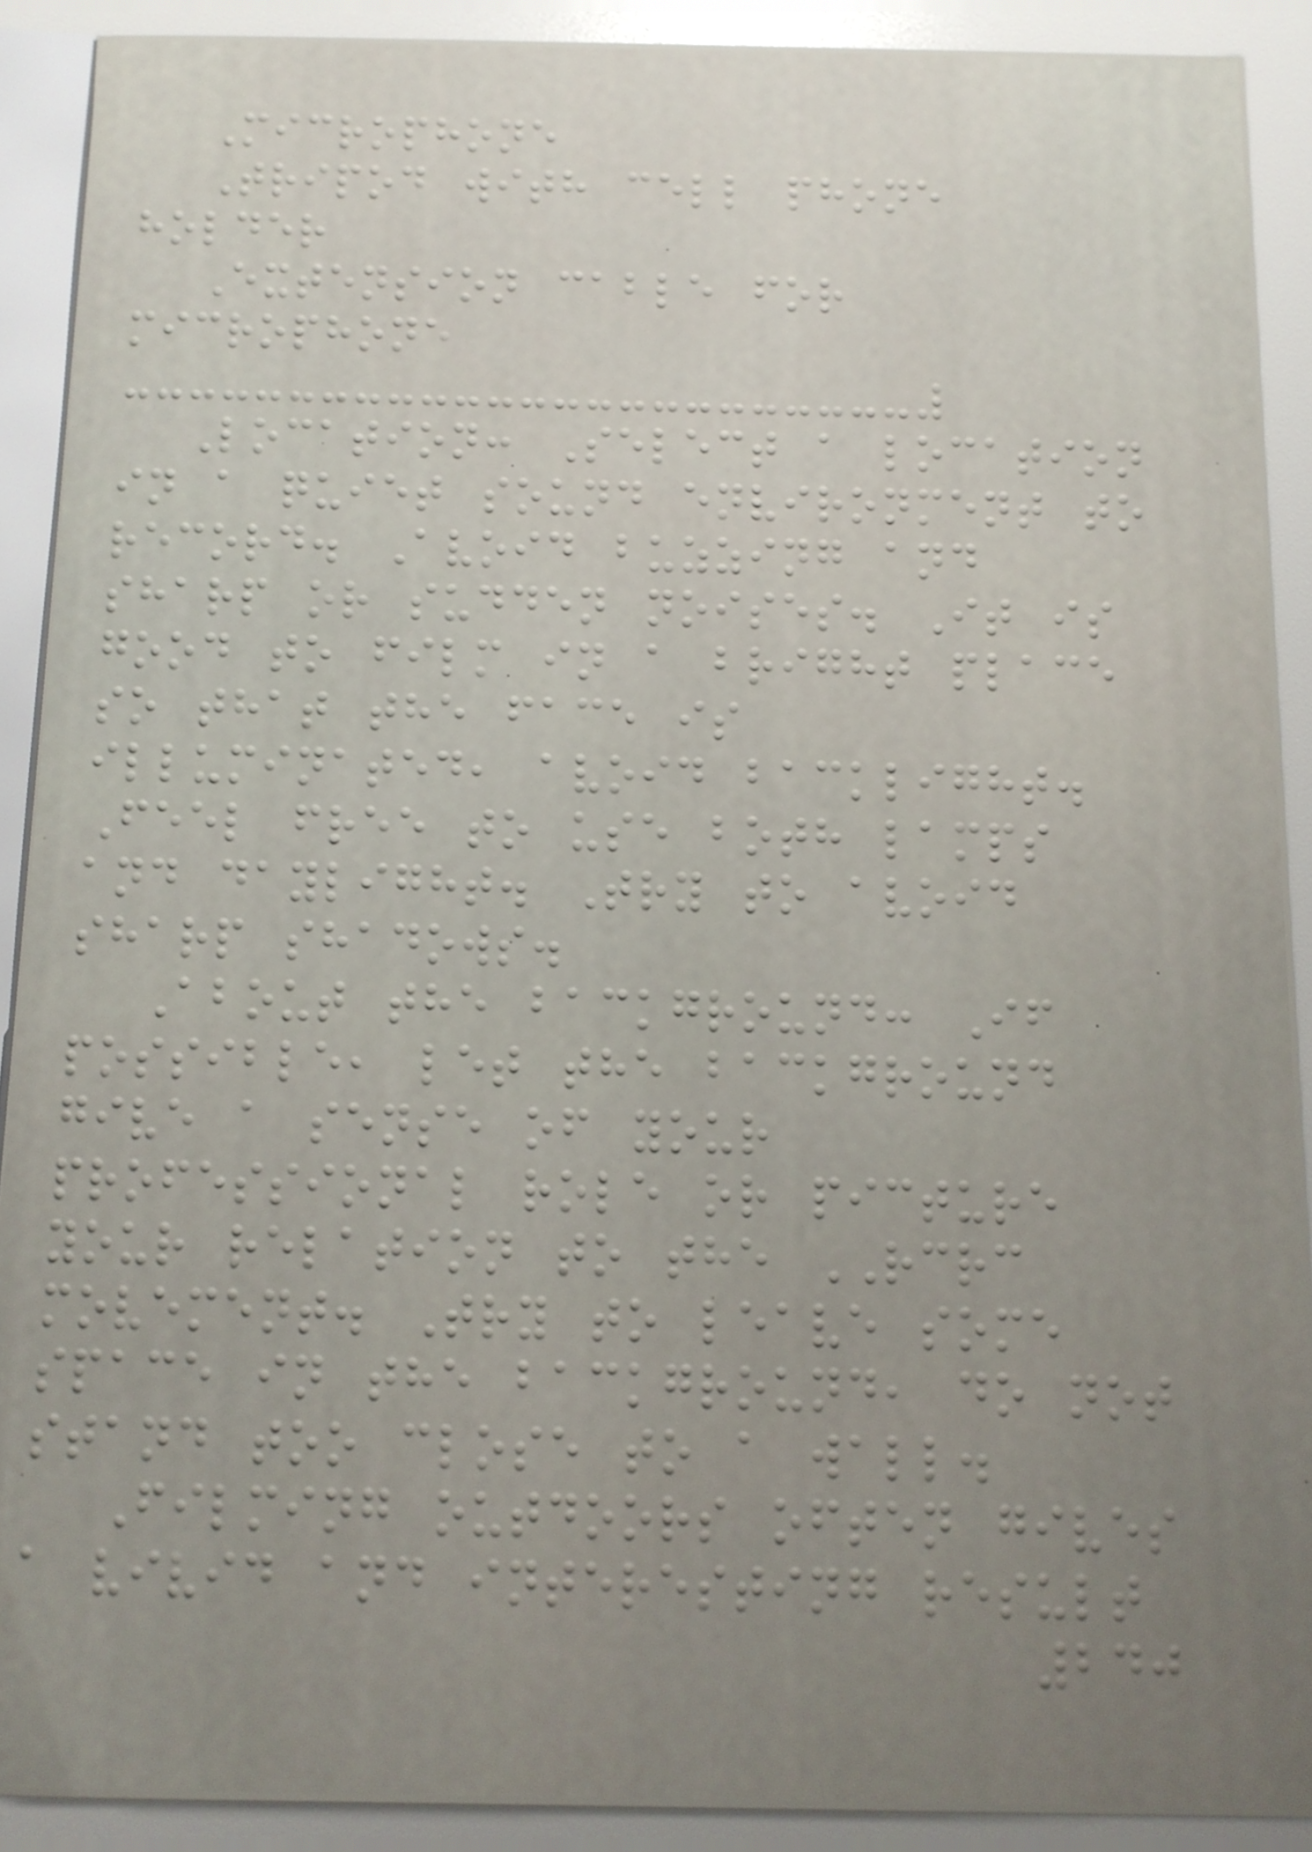Microphone
Tripod with cell phone
holder
Extension cable for
microphone
Location: Select a location
in a quiet sound environment to
record. Avoid buzzing and
sharp or sudden noises. It is
good to film in a bright place
so that the face is
illuminated, avoid backlight.
Feel free to use both lamps
and daylight. Try to avoid
sharp shadows.
About the background: If
possible, let the background
give a sense of your
professional role or picture
your relation to the RCRC
movement. Try to leave some
space in the background, do not
stand too close to a wall.
Filming outdoors often gives
a vivid and interesting result
240
